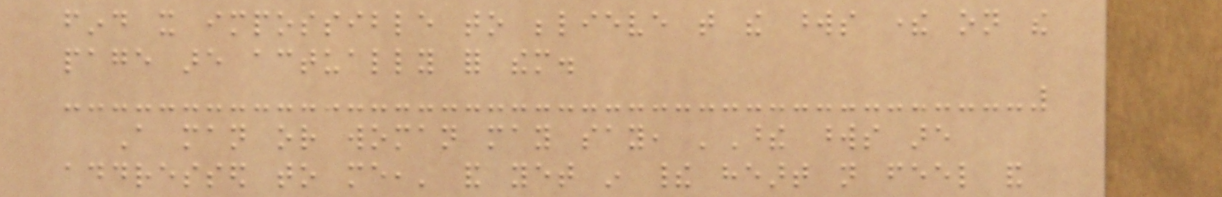find it impossible to believe that the words there on the
page are actually for them.
A man or woman may say, 'These words are
addressed to me,' and yet in their heart not feel and
